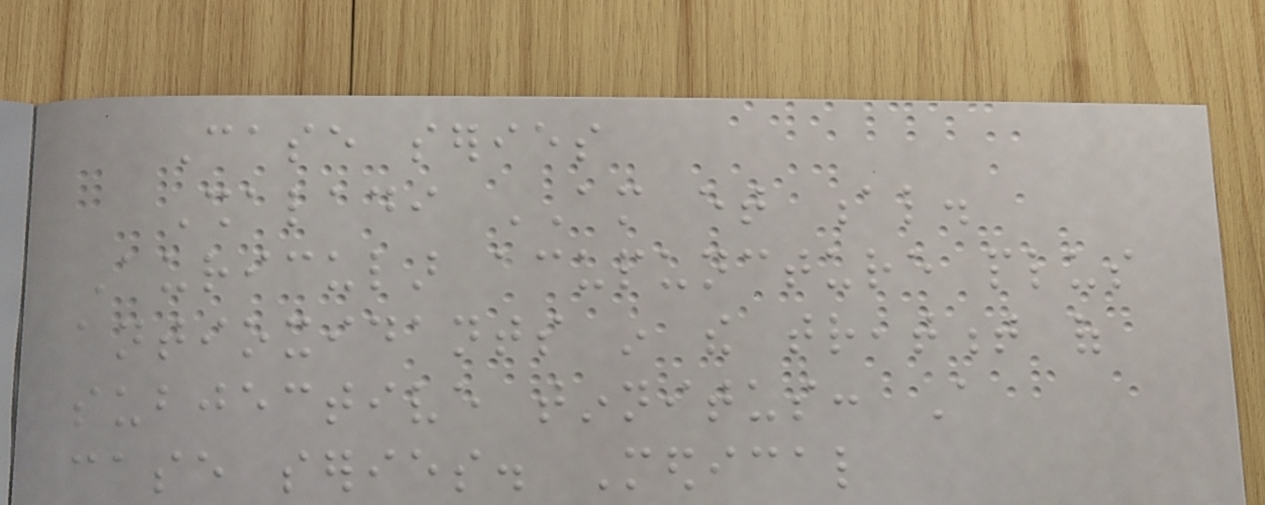Case series
Shaladi AM et al.
Auricular acupuncture plus
antioxidants in the treatment of
subjective tinnitus: A
case series. Medical
